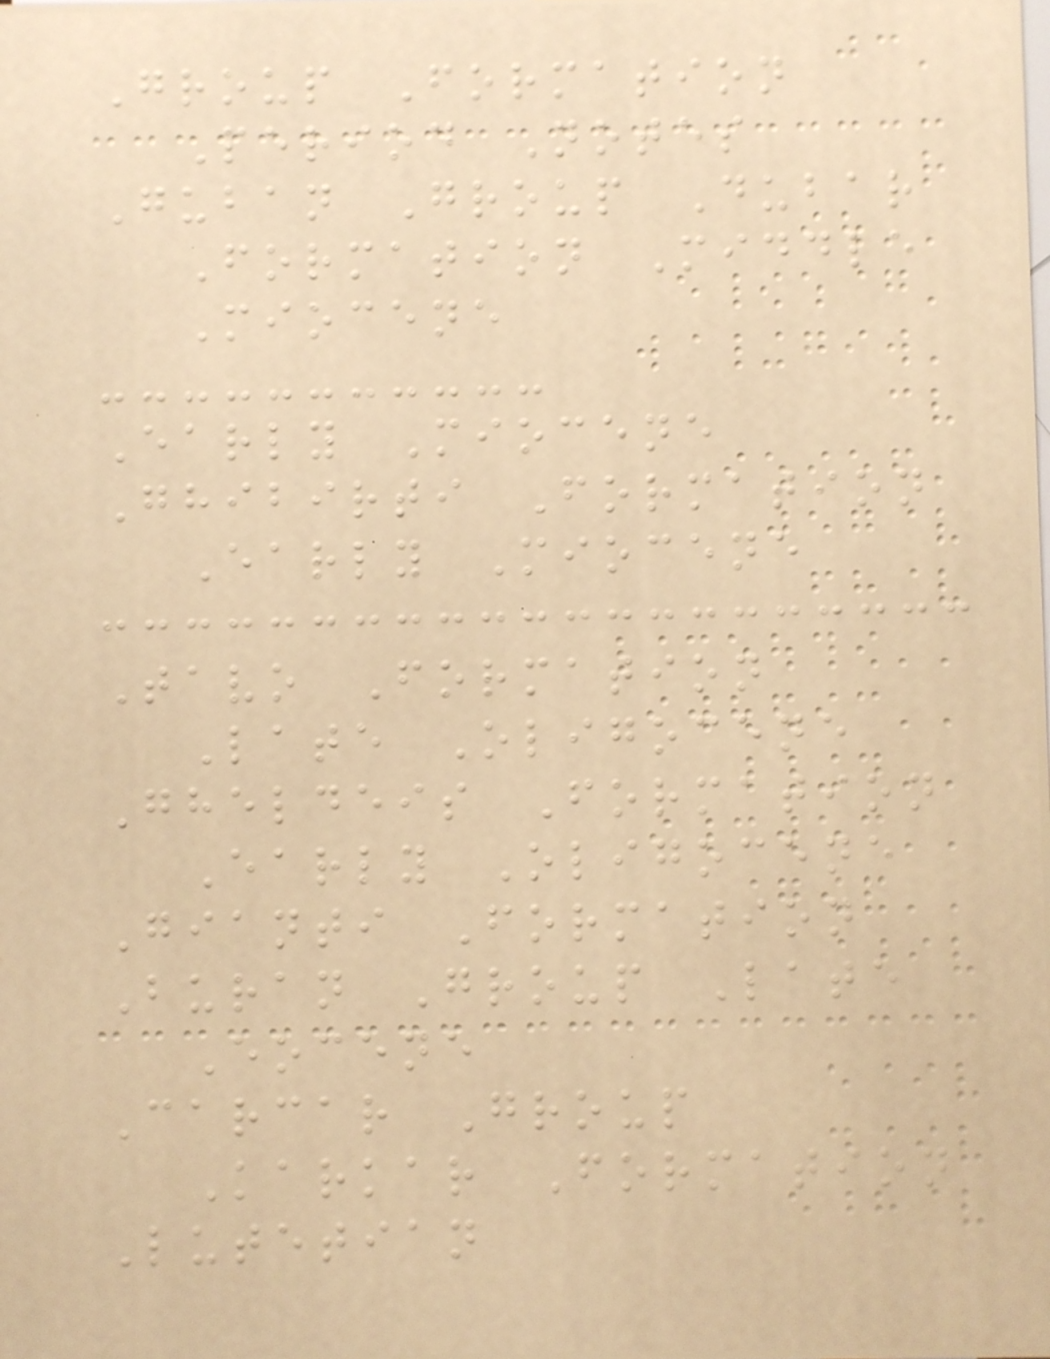Group Formation
Period Notes
Guban Group Dubar
Formation Middle
Miocene
Early Miocene
Ghibirti Formation
Early Miocene
Tavo Formation
Late Oligocene
Gheldeis Formation
Early Oligocene
Gianti Formation
Buran Group Late
Eocene
Carcar Group
Karkar Formation
Lutetian
